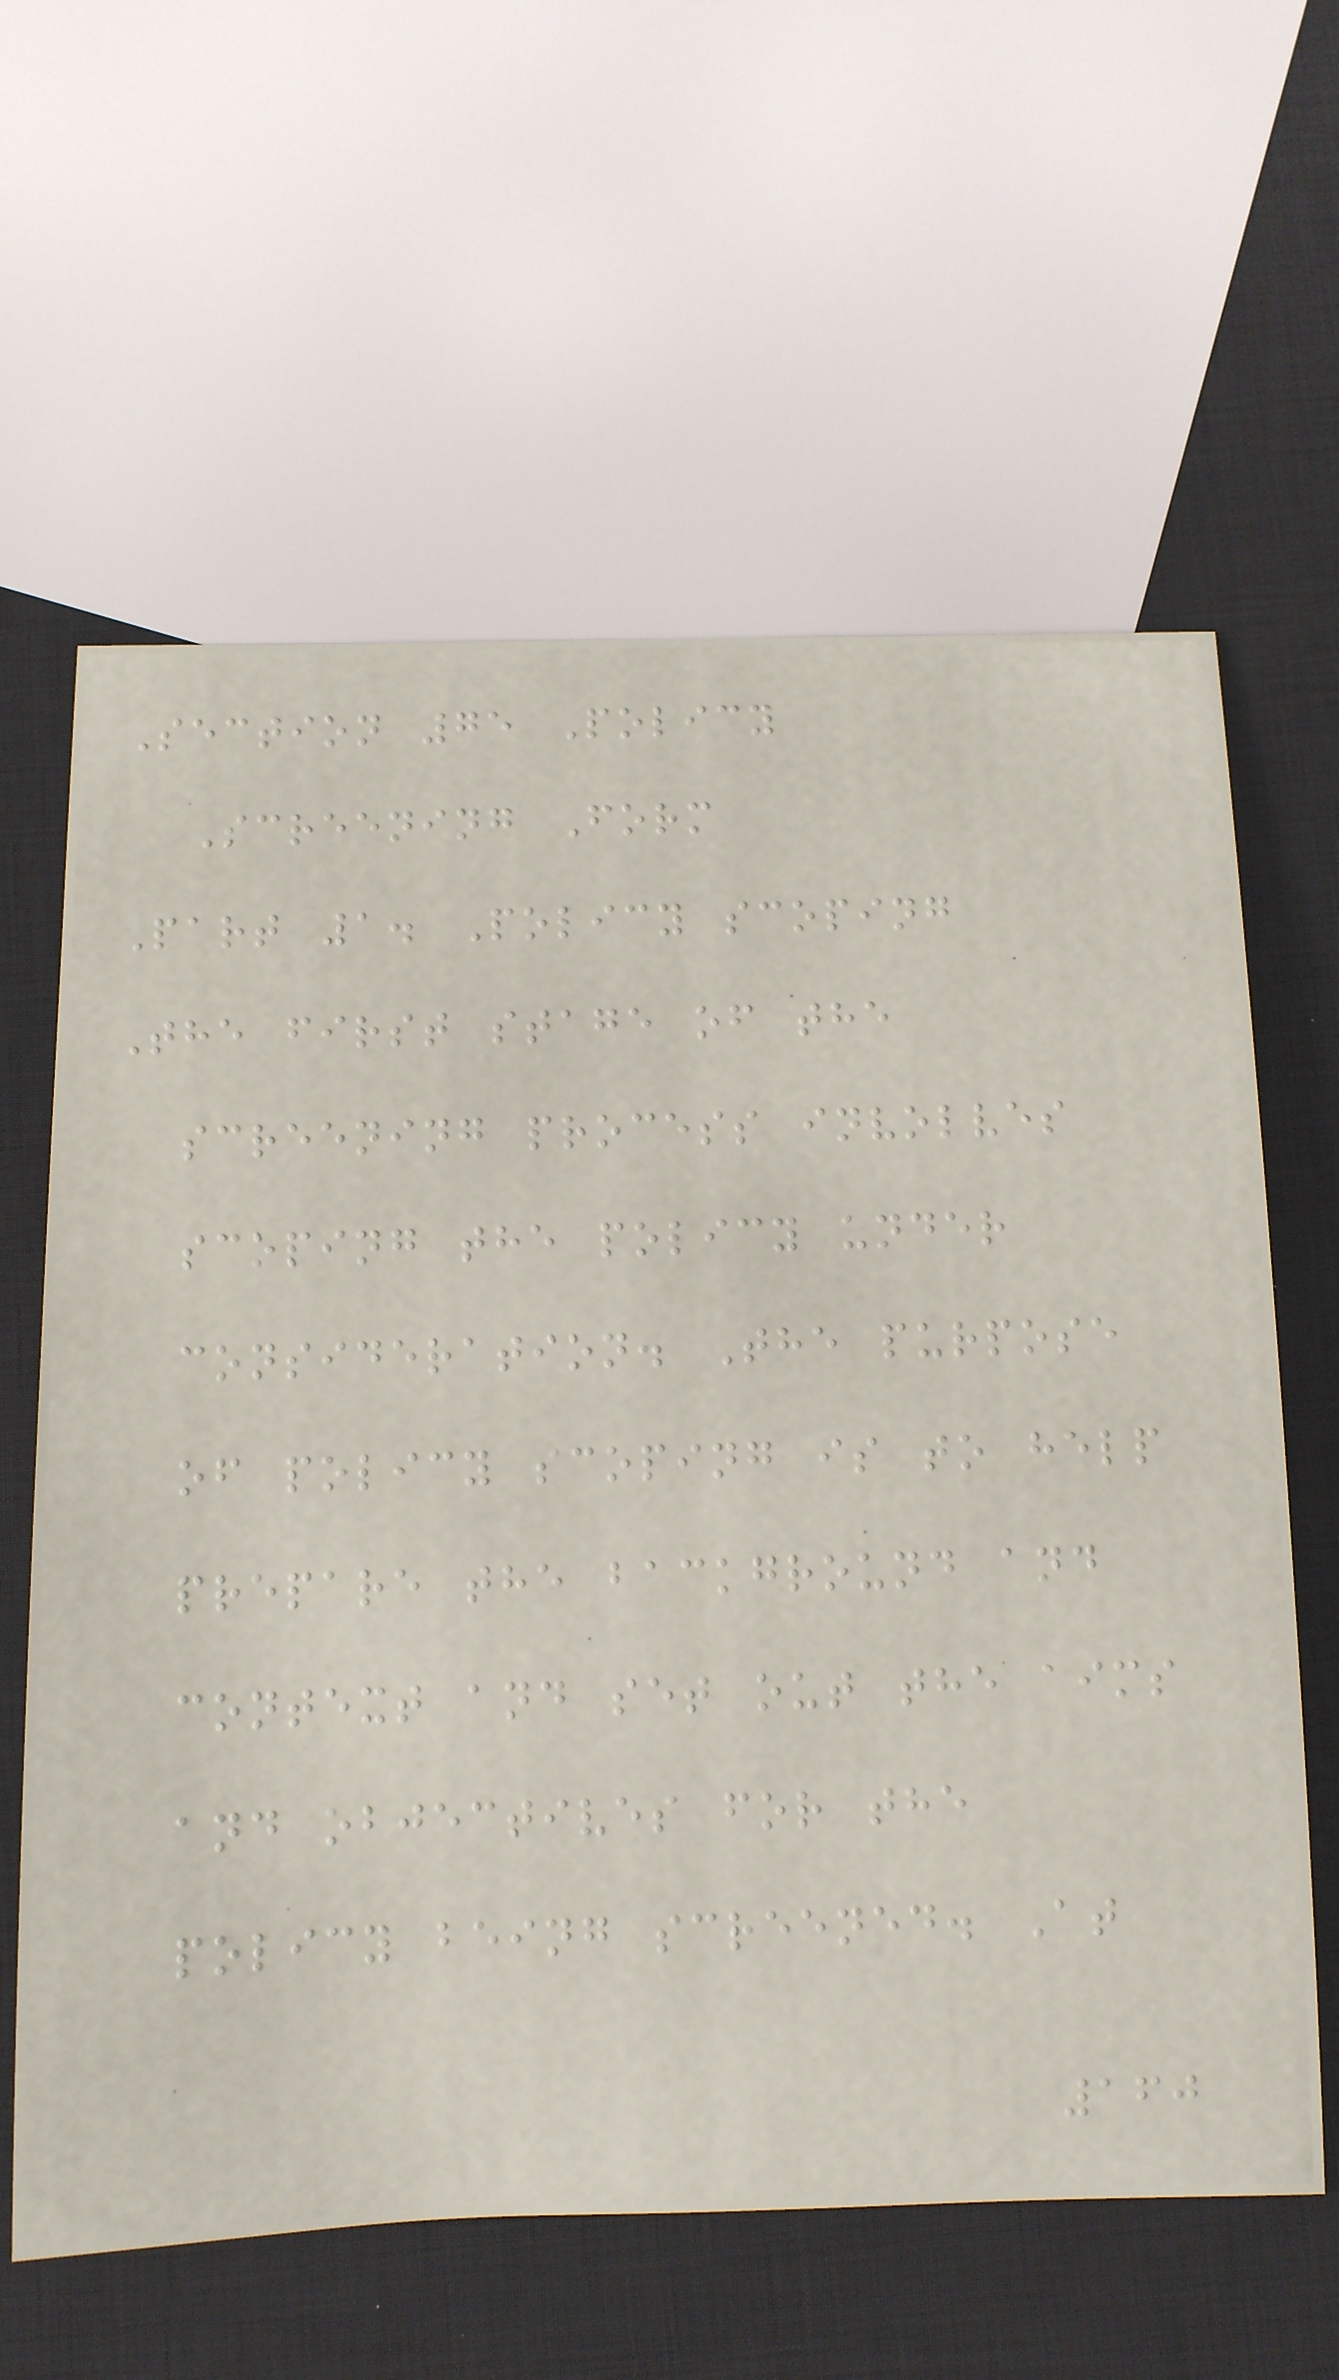Section 75 Policy
Screening Form
Part 1. Policy scoping
The first stage of the
screening process involves
scoping the policy under
consideration. The purpose
of policy scoping is to help
prepare the background and
context and set out the aims
and objectives for the
policy being screened. At
160
